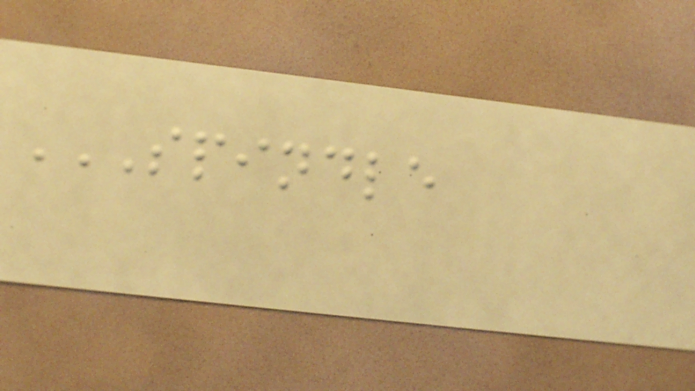SPINDLE
